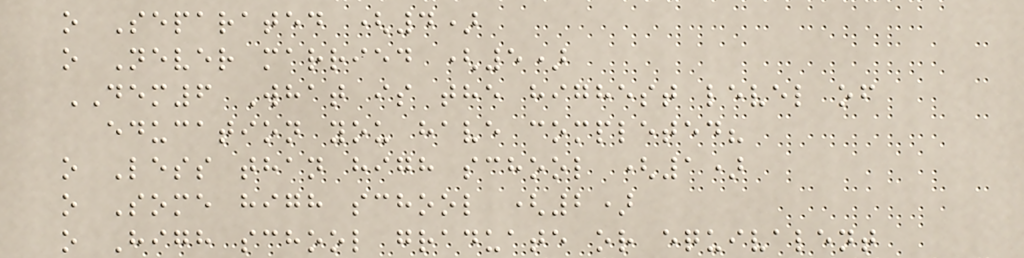o Separated (4)
o Never married (5)
DEM6 What is the highest level of
education you have completed?
o Less than high school (1)
o Some high school (2)
o High school graduate or equivalent
